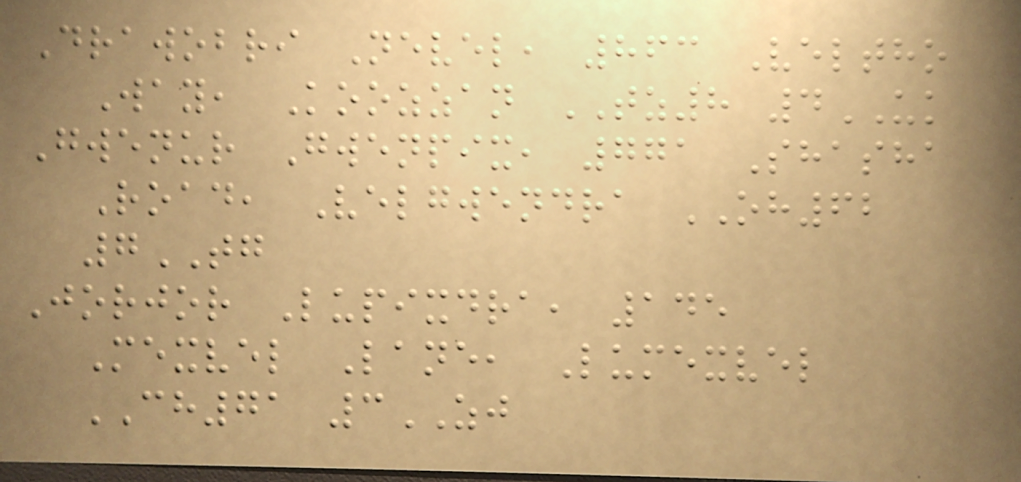Drawobri Nevel, 863 Veltho
Way, Koozzan TZ8 4UK
Gwenur Gwenpix, 771 Shasha
Road, Velgwendra OH62
7TG
Jorjor Lupixdra, 145
Mexvel Lane, Lumexvel
CH71 3ZJ
